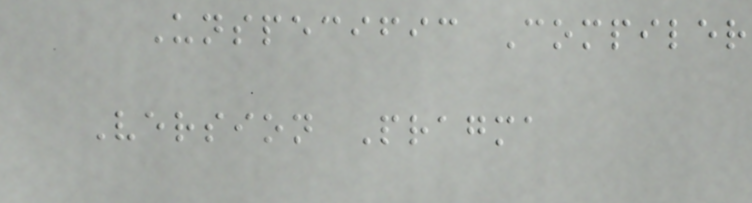Unspecific Compiler
Version Pragma
